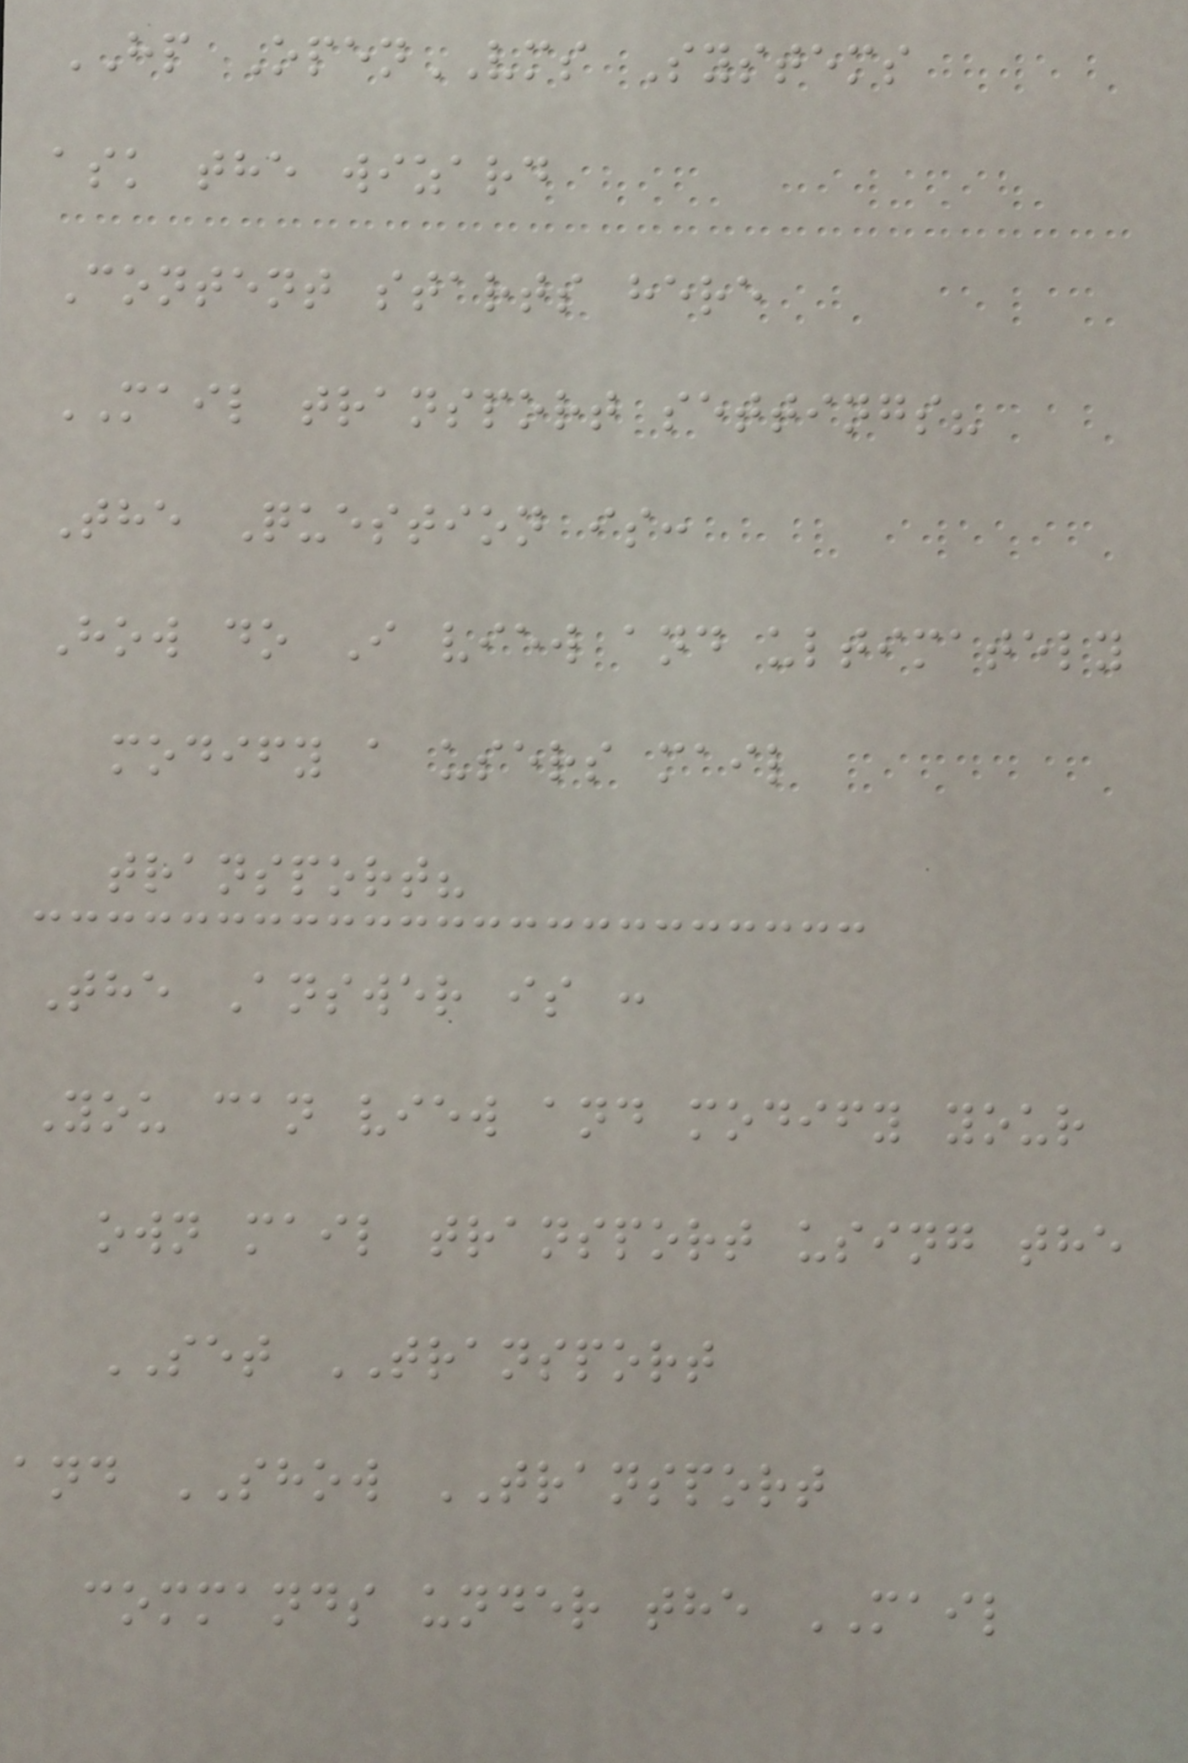HP OpenVMS Systems
ask the wizard
Content starts here
MAIL transport settings?
The Question is:
How do I view and ultimately
modify a users mail
transport?
The Answer is :
You can view and modify your
own mail transport using the
SET TRANSPORT
and SHOW TRANSPORT
commands under the MAIL
